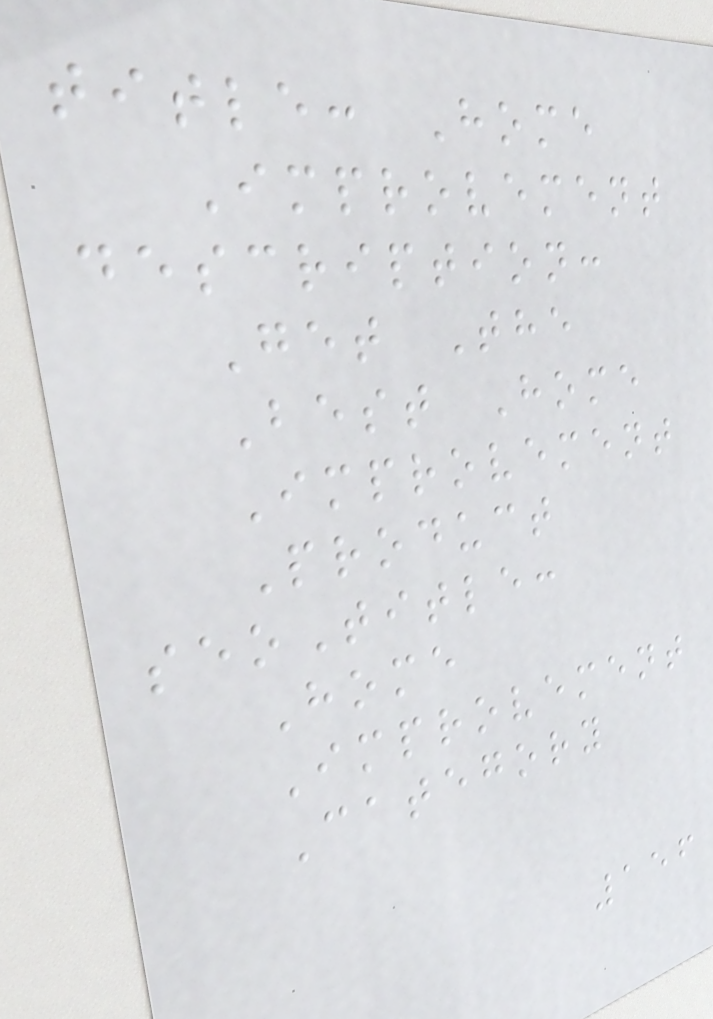title: Home
Improvement
description:
Get The
Best Home
Improvement
Product
seoTitle:
Home
Improvement
Category
156
